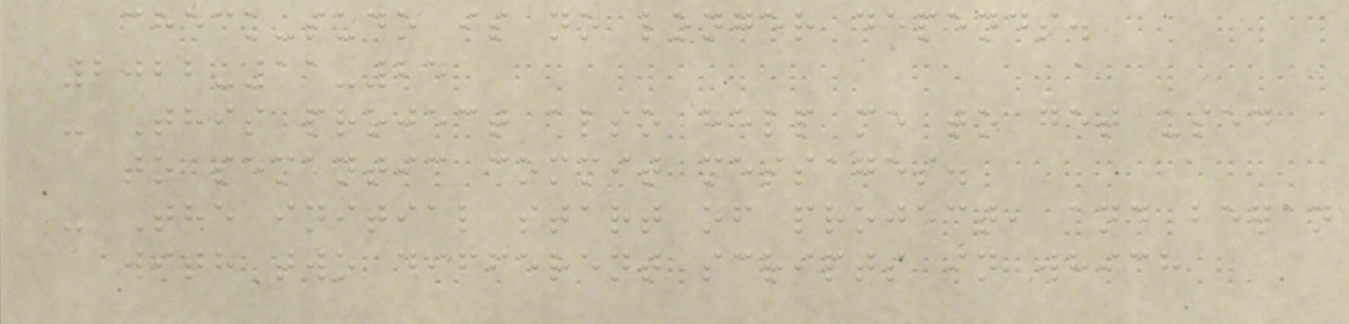check-sudo is no longer depends.
2022-11-25
- This project also help me to get used
to semantic commit messages.
- The initial start of project, and began
with two different scripts in which
